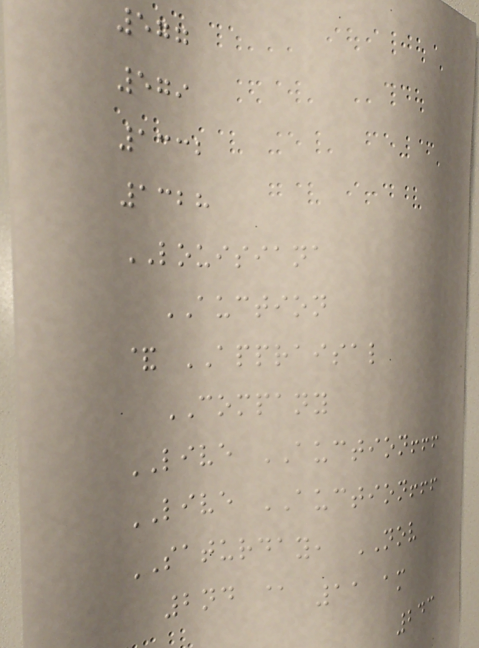577
579
1332
1328
LOUISIANA
AUCTION
& APPRAISAL
COMPANY
LIVE AUCTION!!!
LIVE AUCTION!!!
SATURDAY, NOV
2nd @ 11 am
243
